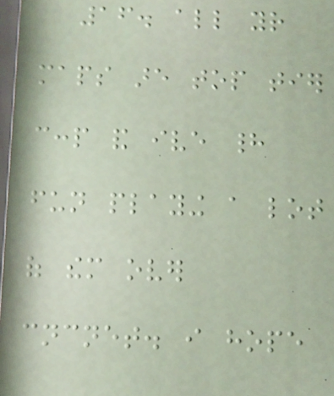16. all your
maps are top tier
cccp and ive had
fun playing a lot
of them over
cncnet. i hope
